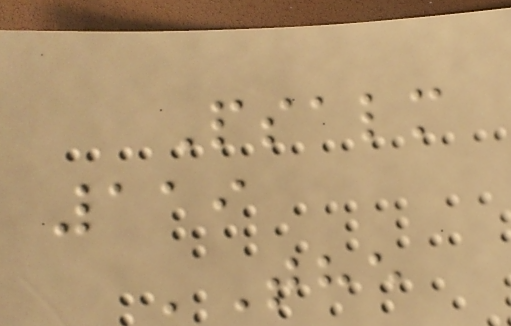Psalm
119
'The
